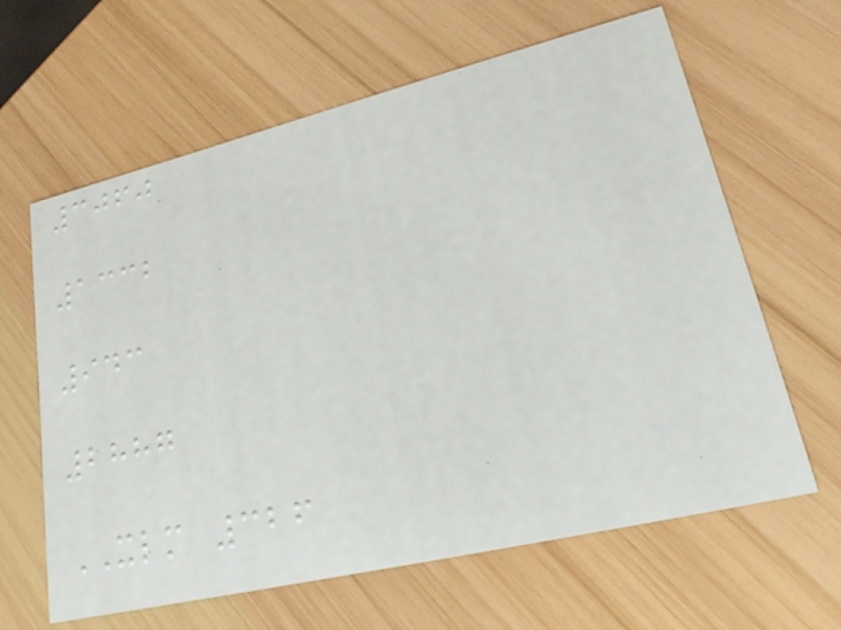3060
1332
943
2887
XLM 326
